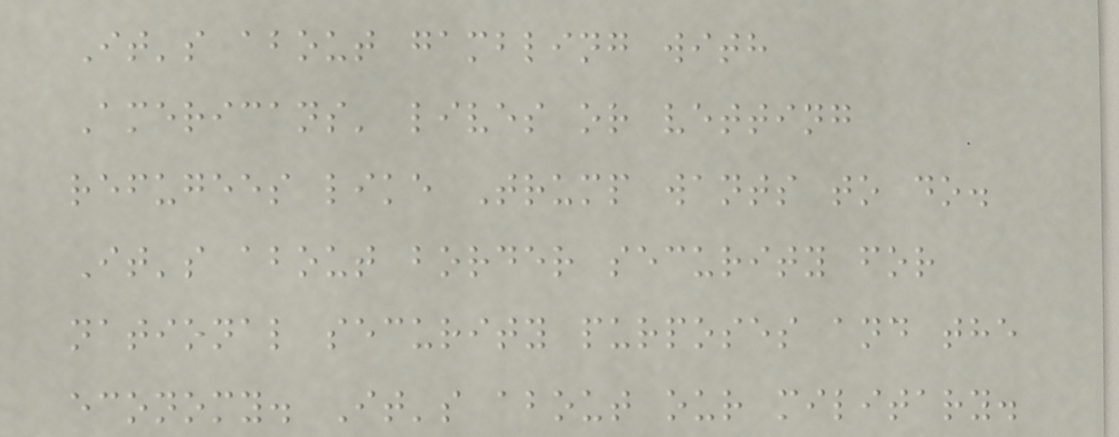It's about gambling with
Americans' lives or vetting
refugees like Trump wants to do.
It's about border security for
national security purposes and the
economy. It's about our military.
